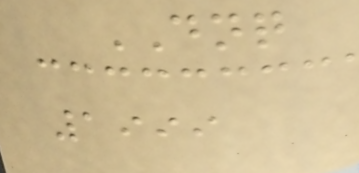DNQ
1999
